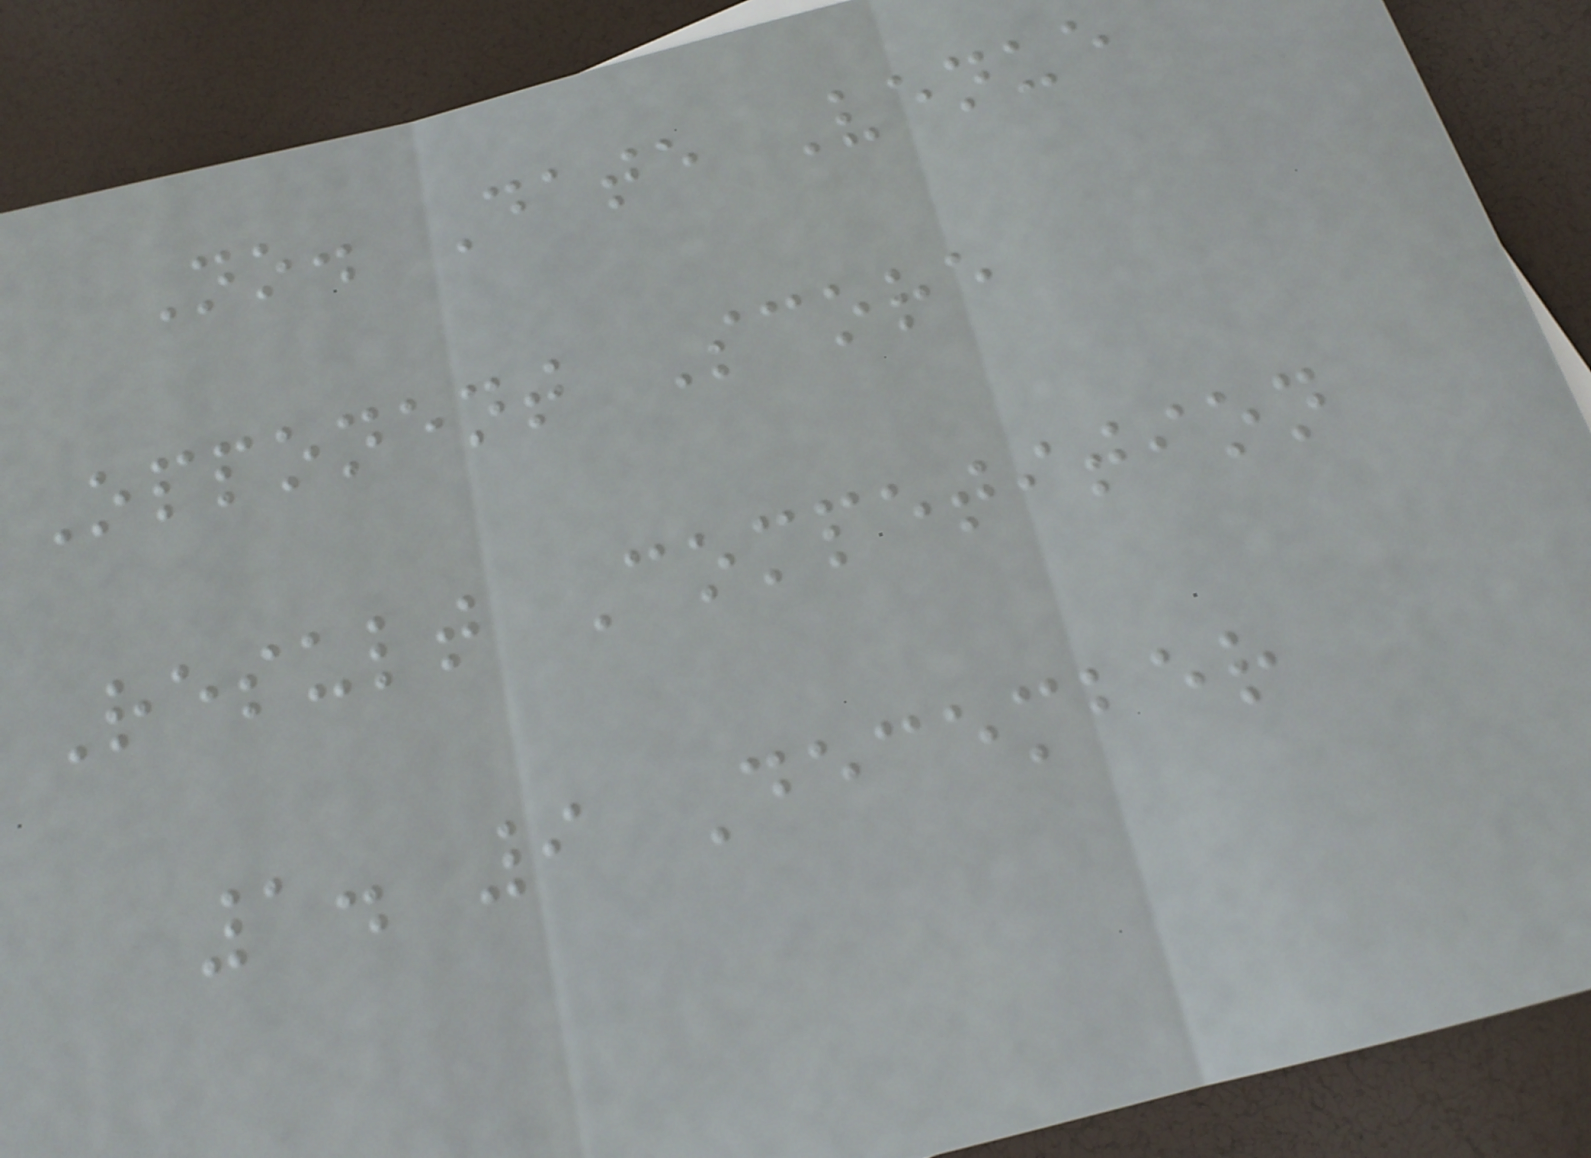No. Date Venue
Opponent Score
Result Competition
1. 9 December
